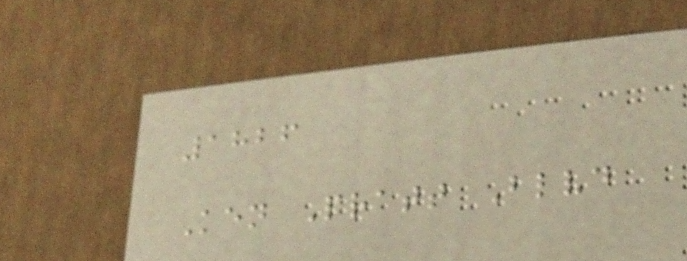1826
Ken Pratt Blvd
